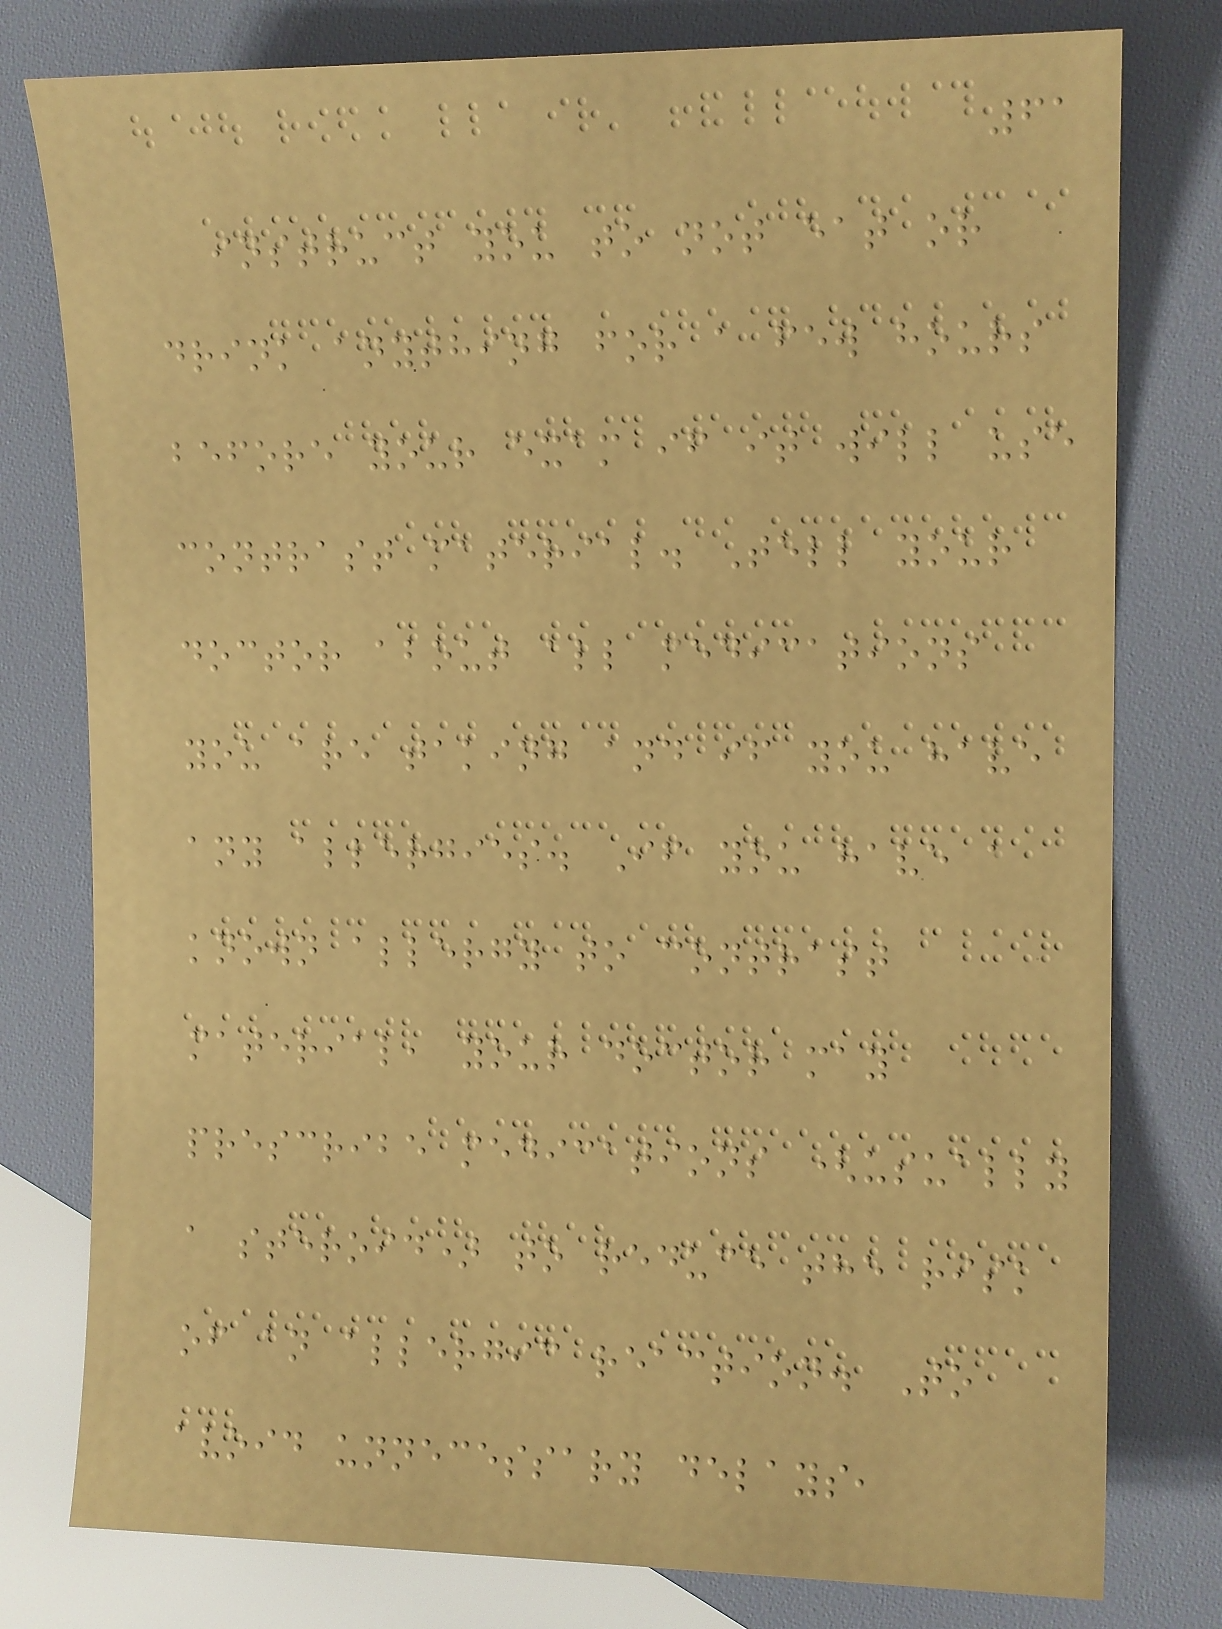61
instruct you to not eat or
drink anything for a few hours
before your exam if it will use
contrast material. Tell your
doctor about all medications
you are taking and if you have
any allergies. If you have a
known allergy to contrast
material, your doctor may
prescribe medications (usually
a steroid) to reduce the risk
of an allergic reaction. To
avoid unnecessary delays,
